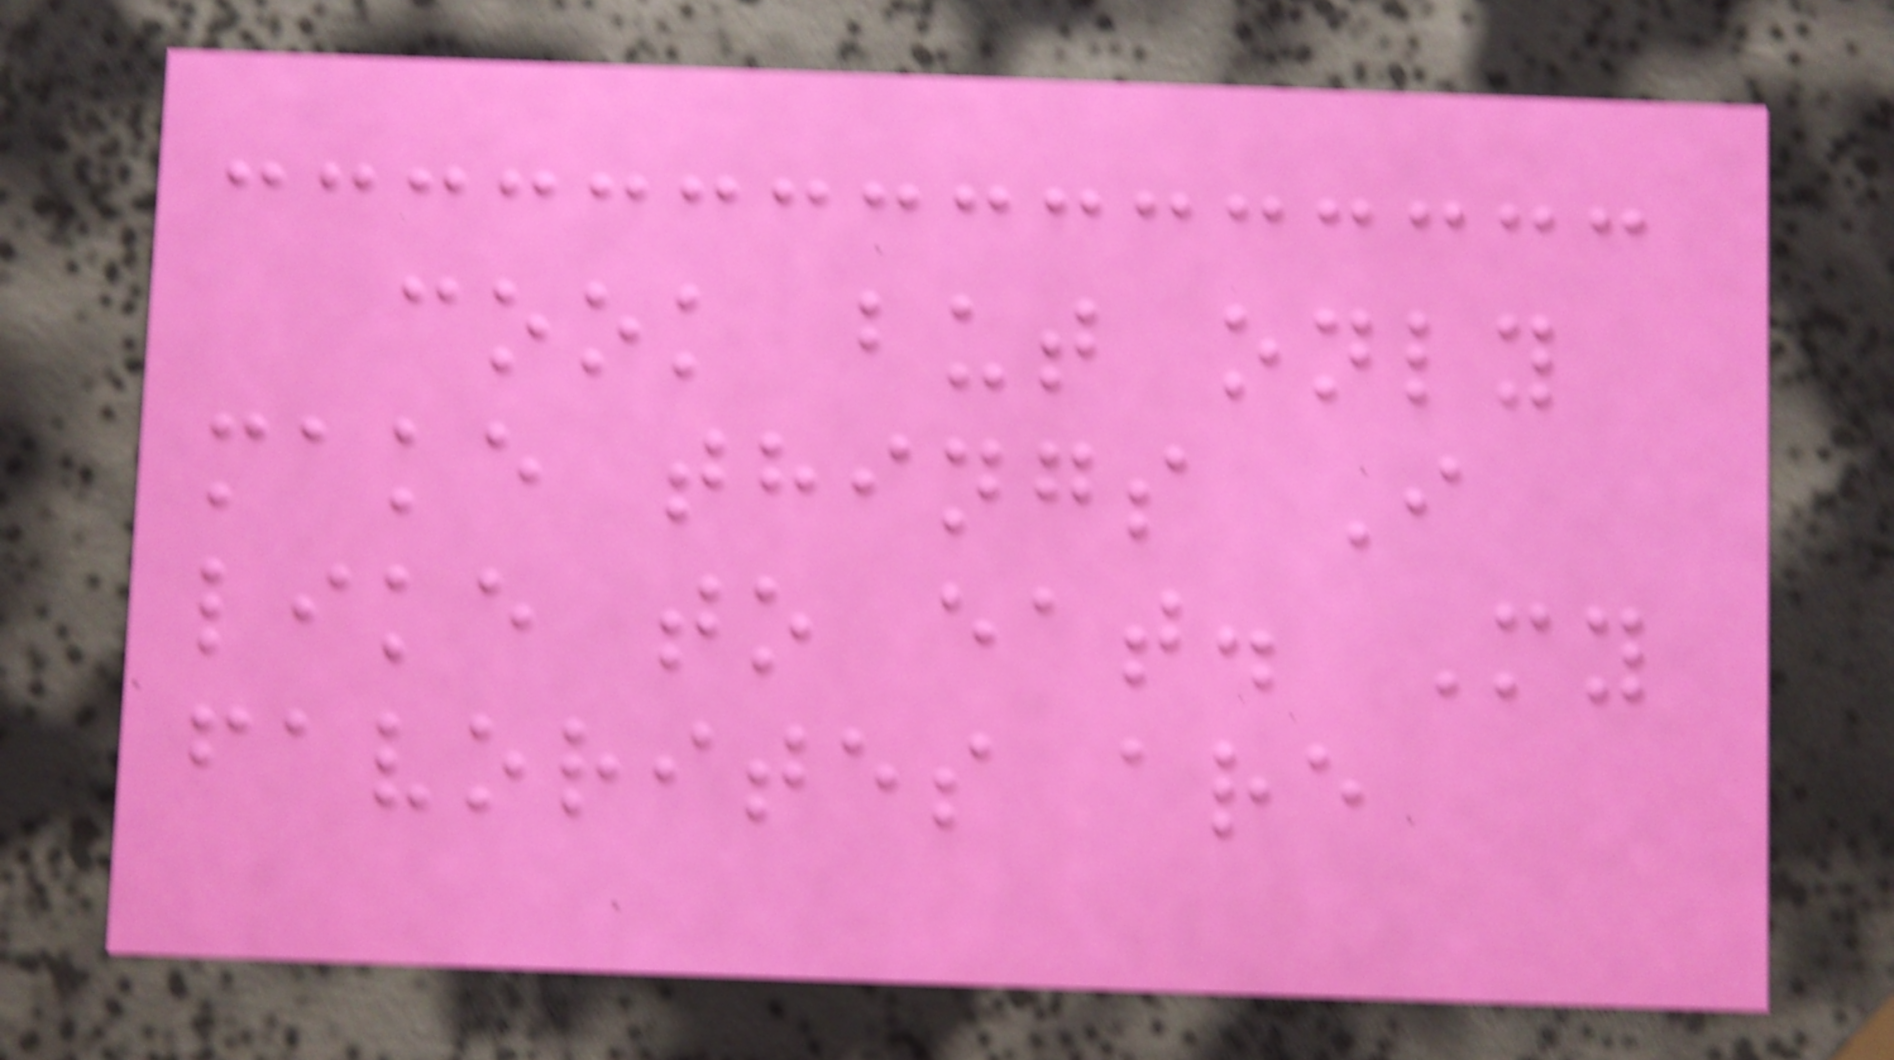cook but only
make things I
like to eat. My
favorites are
